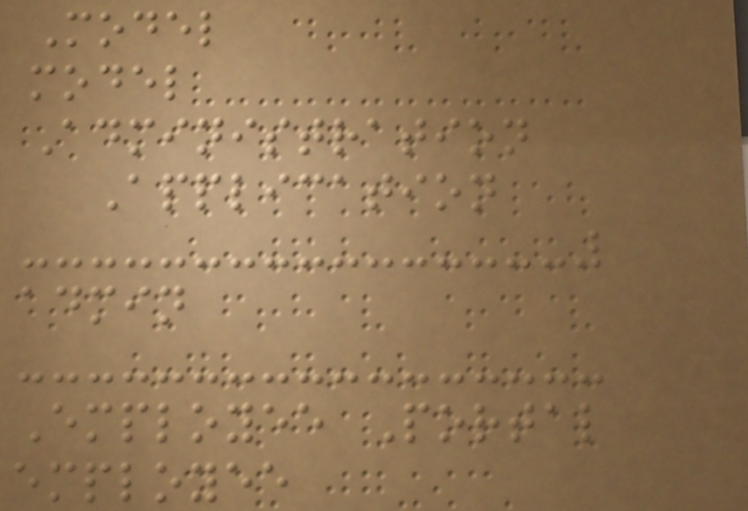Model
model
Administration
Application
admin
Employee Portal
employee
